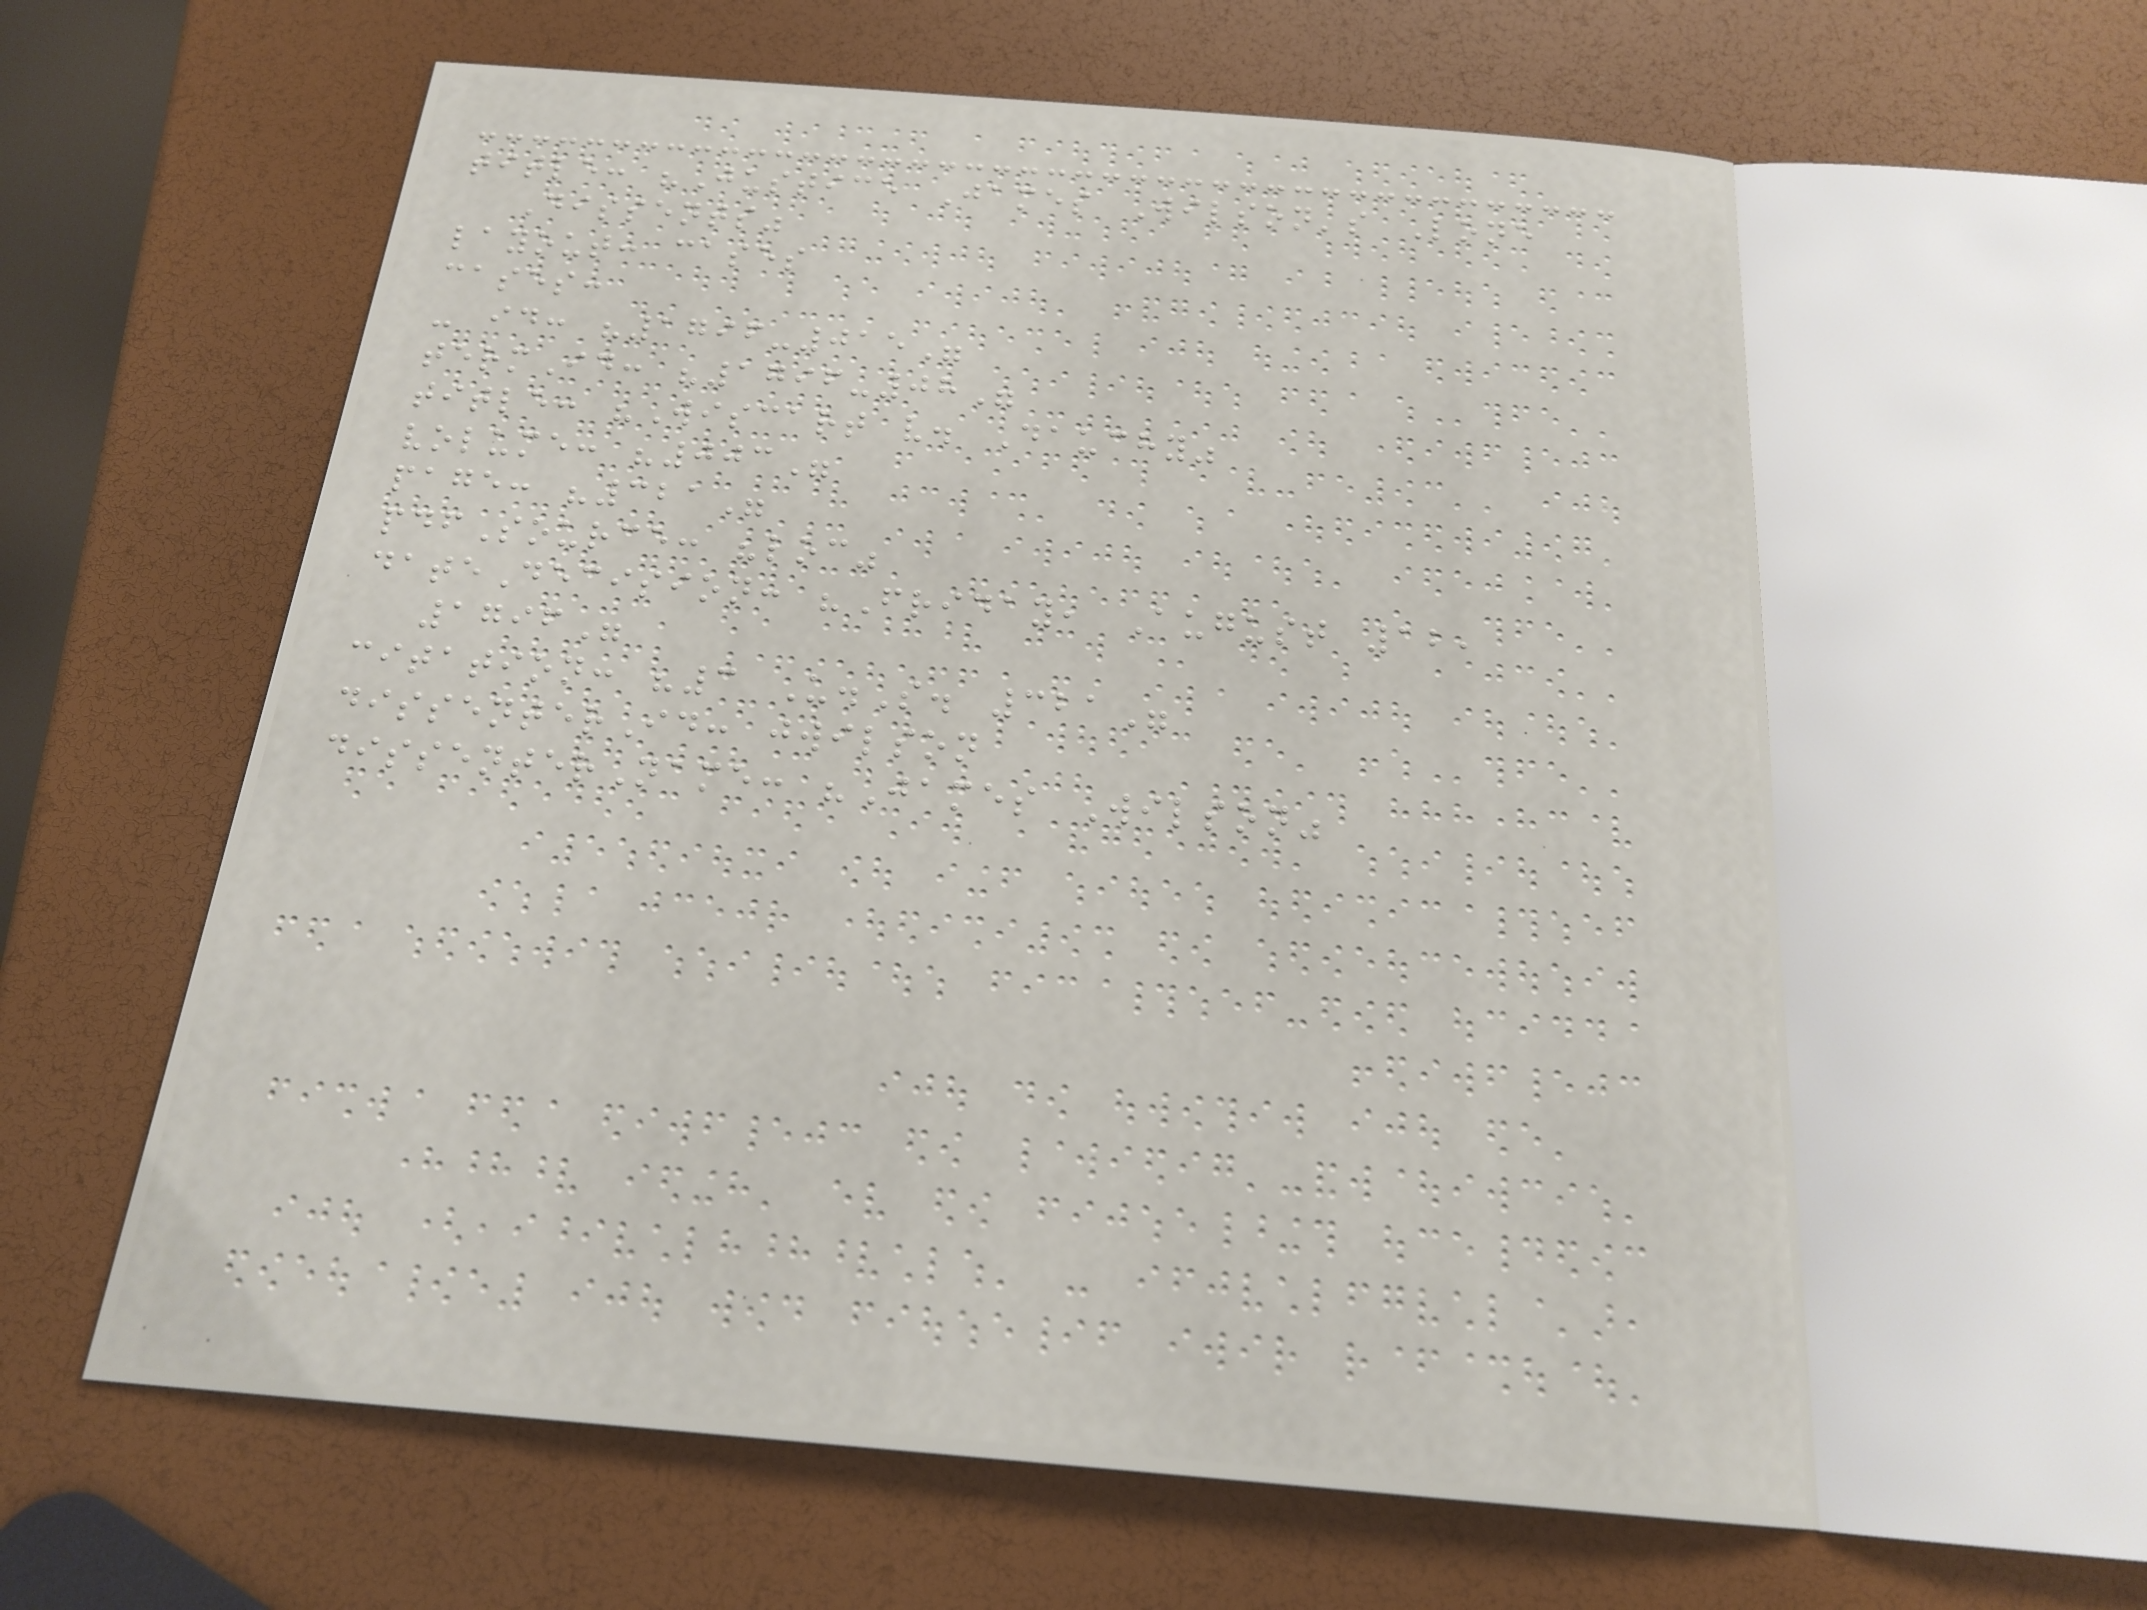title: "Justice James Wilson's Lone
Dissents"
layout: cases
cases:
- id: "1796-015"
termId: "1796-08"
title: "Wiscart v. Dauchy"
volume: "003"
page: "321"
pdfSource: "loc"
dateDecision: "Friday, August 12,
1796"
citation: "3 U.S. 321"
dissenterId: jwilson
dissenterName: "James Wilson"
